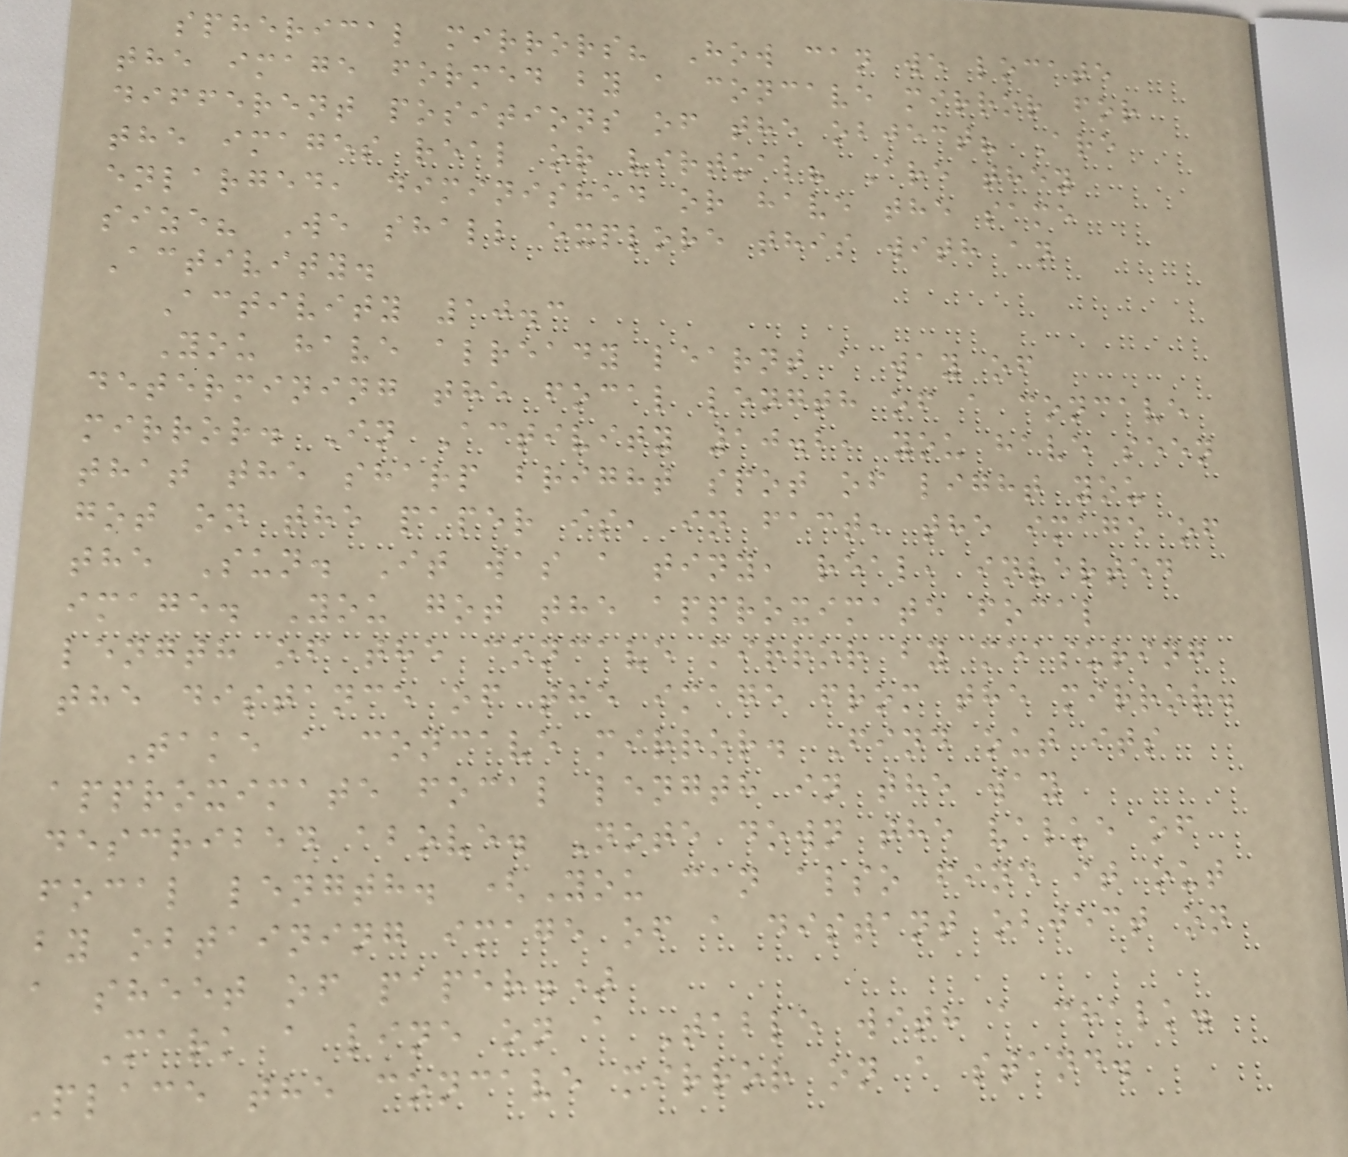spherical mirrors? How can we locate
the image formed by a concave mirror for
different positions of the object? Are
the images real or virtual? Are they
enlarged, diminished or have the same
size? We shall explore this with an
Activity.
Activity 10.3
You have already learnt a way of
determining the focal length of a concave
mirror. In Activity 10.2, you have seen
that the sharp bright spot of light you
got on the paper is, in fact, the image of
the Sun. It was a tiny, real, inverted
image. You got the approximate focal
length of the concave mirror by measuring
the distance of the image from the mirror.
Take a concave mirror. Find out its
approximate focal length in the way
described above. Note down the value of
focal length. (You can also find it out
by obtaining image of a distant object on
a sheet of paper.)
Mark a line on a Table with a chalk.
Place the concave mirror on a stand.
